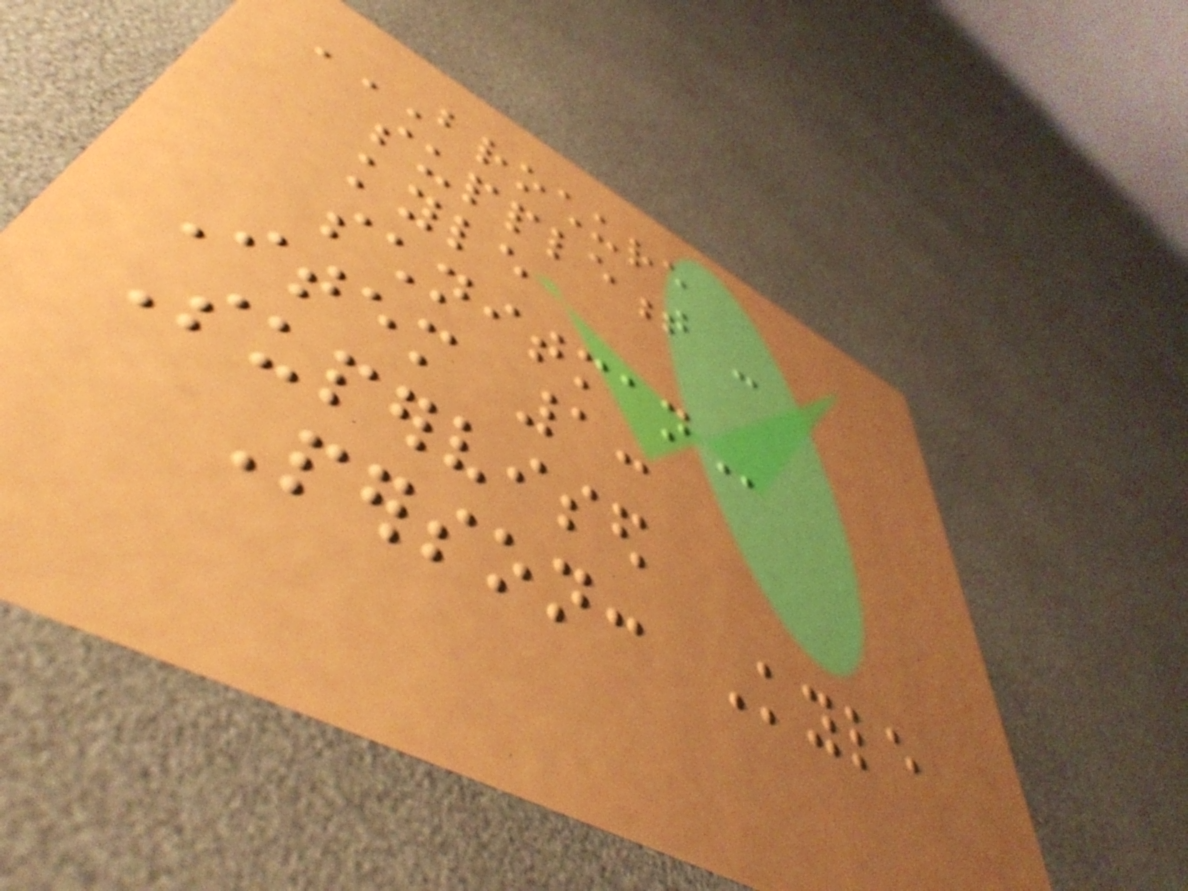BROCHURE
SUPPLEMENT -
KYLE
SCHNITMAN
Item 1:
Supervised
Person: Kyle
